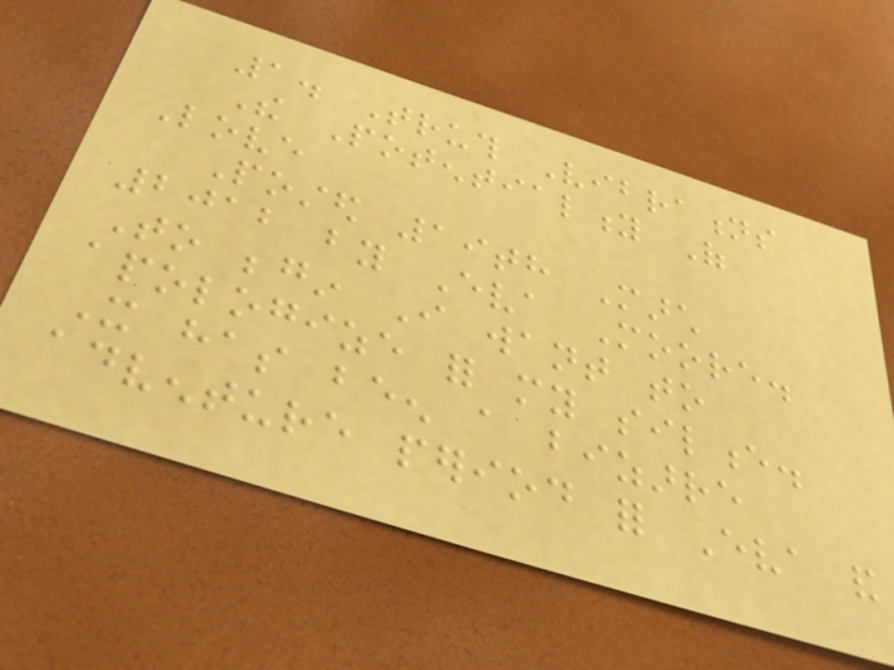1. Truth Vibrations
The Potentiality Of
Love
Posted 19th March
2012 by Eva Moore.
To begin I want to
apologize for my silence.
It has been a bizarre
adventure period for Eva and
